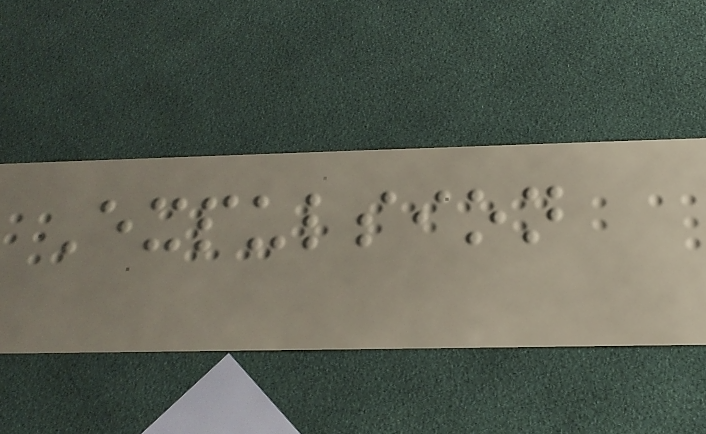Expulsion
